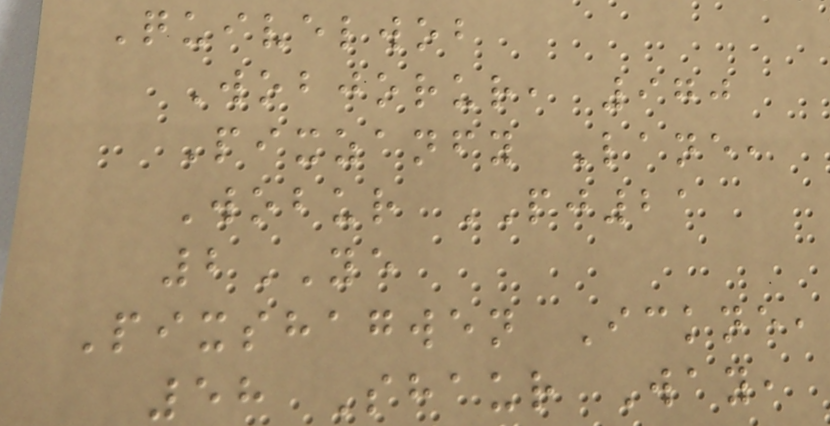Quivelwob
Wobjorur, 970
Pixzanfy Lane,
Wobur PJ21
2YE
Pixshagwen Ickne,
58 Shaur Way,
